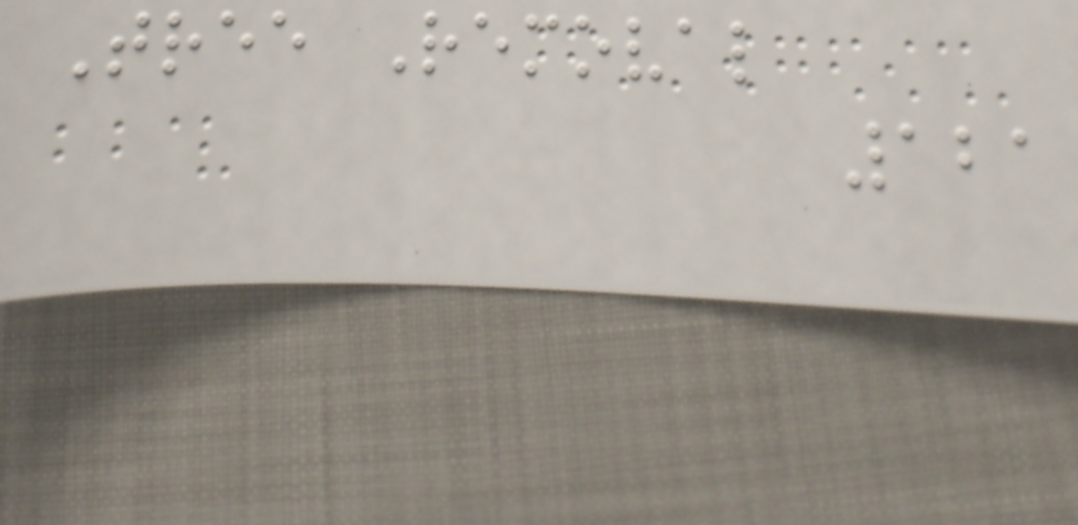Tree Removal
121
